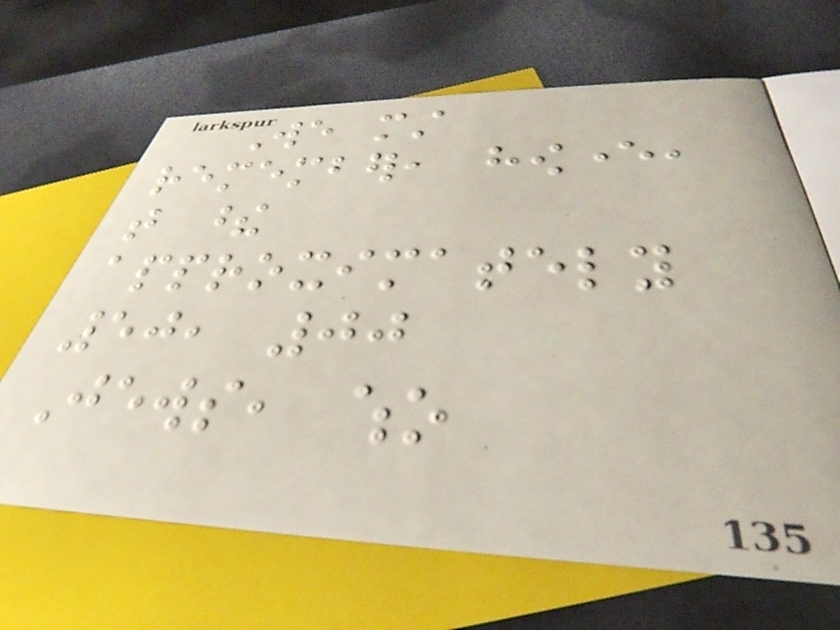We must
remember, however,
that these
approximately
50, 00
Jews, who
